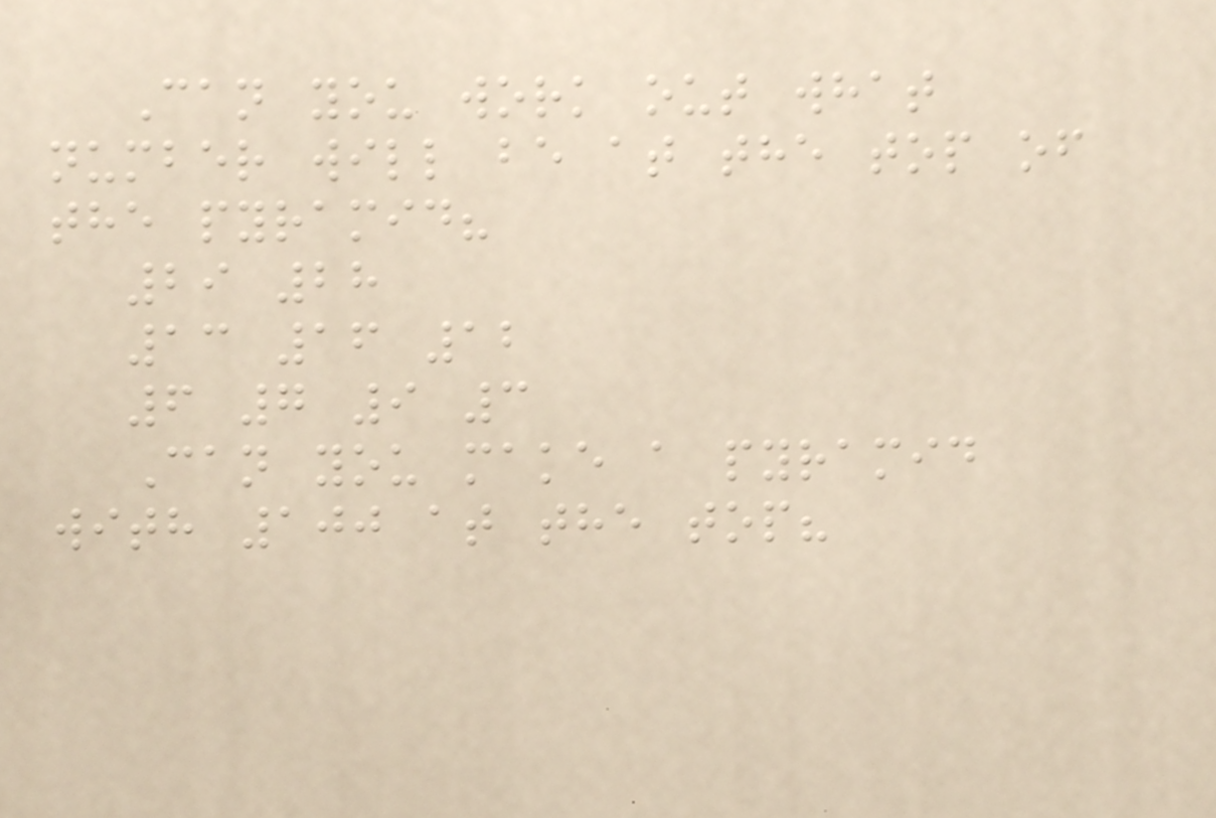Can you work out what
number will be at the top of
the pyramid?
29 28
13 16 12
6 7 9 3
Can you make a pyramid
with 100 at the top?
